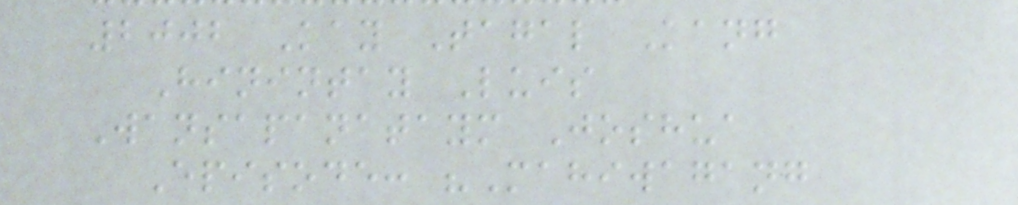2002 Kay Tagal Kang
Hinintay Luis
Wansapanataym Joshua
Episode: "Mahiwagang
